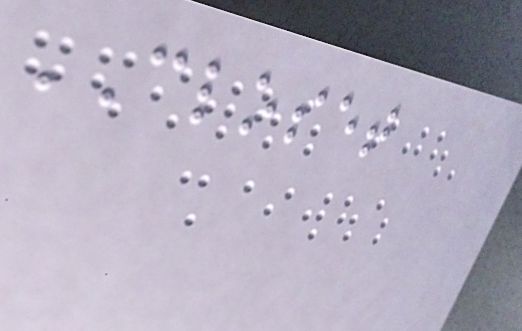CLOSET
